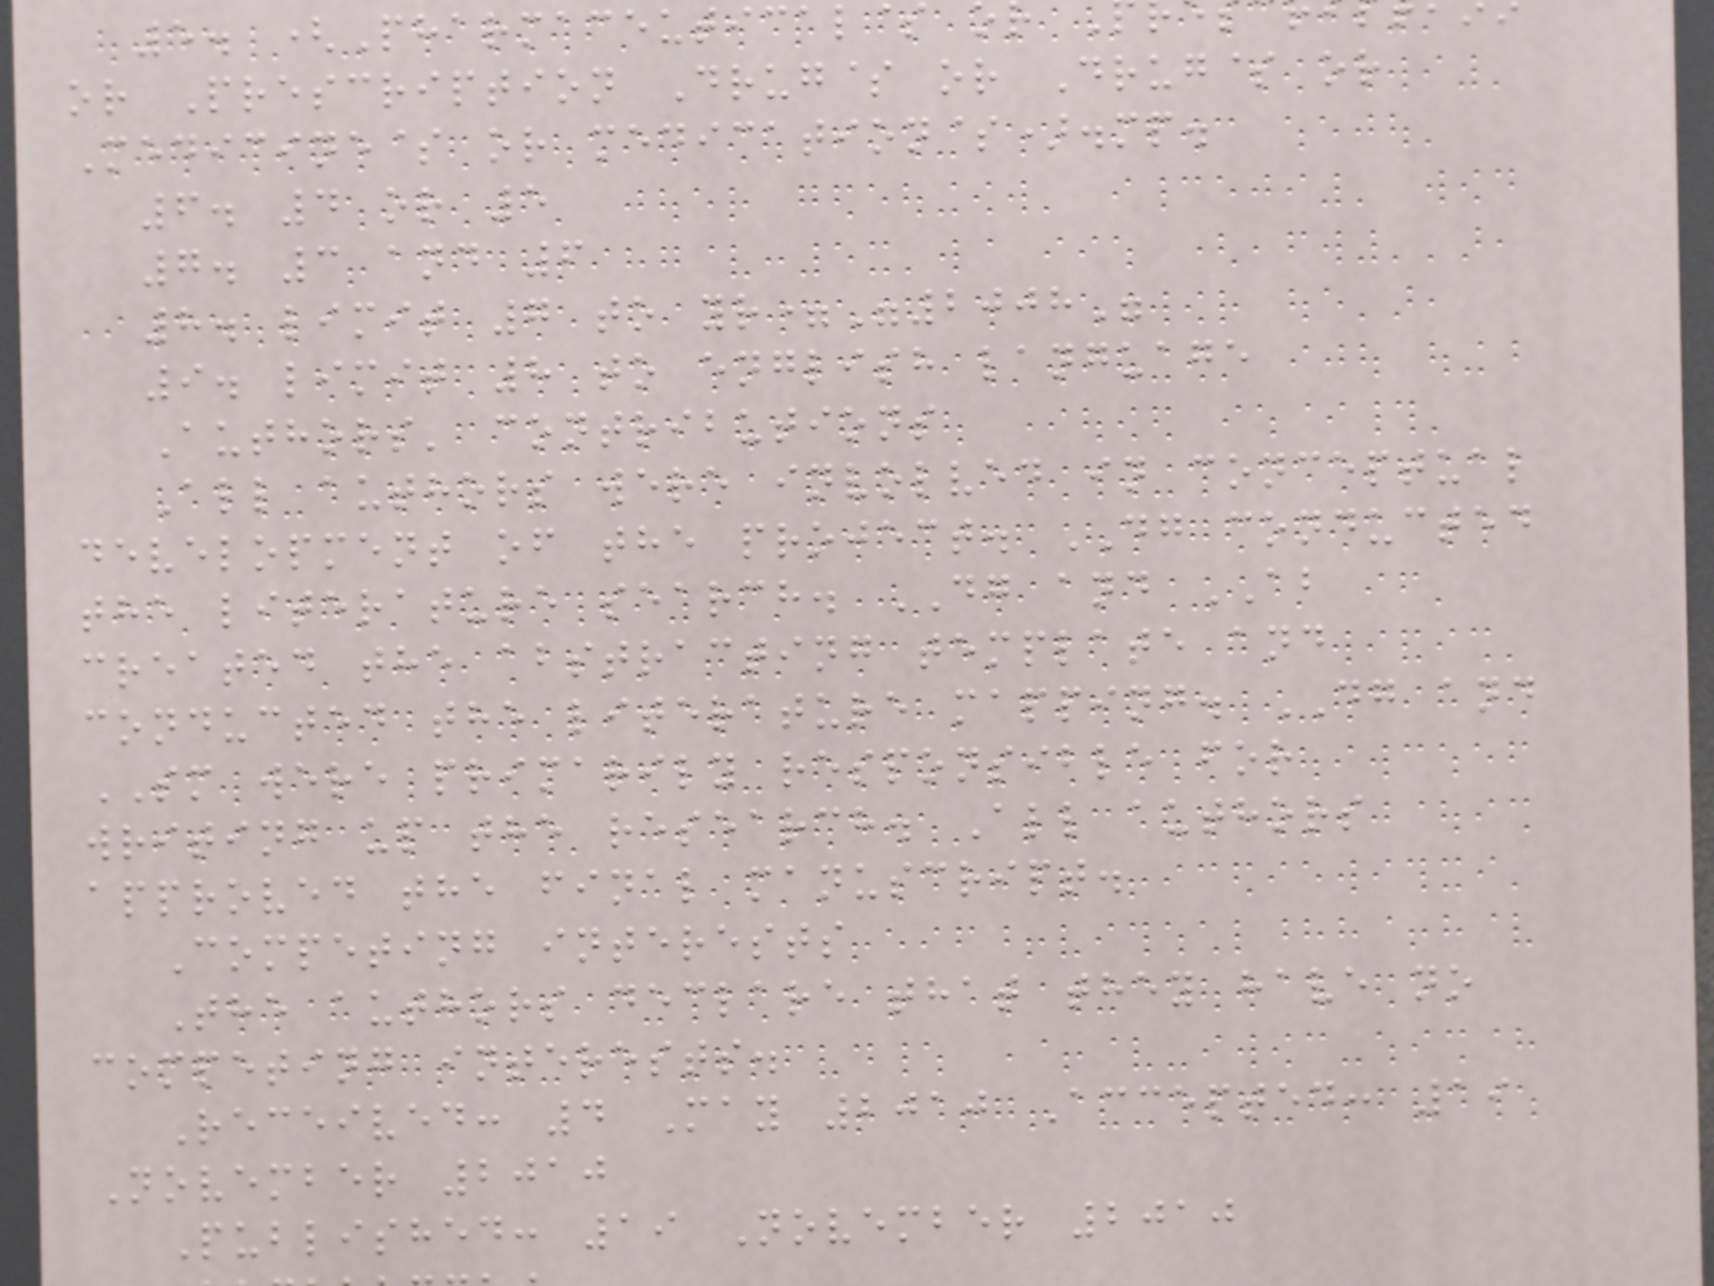5. (Pharmaceutical$
or Prescription Drug$ or Drug$ or
Medicine$ or medication$).mp.
6. 4 or 5
7. 3 and 6
8. limit 7 to yr="2008"
9. limit 8 to english language
Authors' contributions
All authors were involved in conceptual
development of the project. DG conducted
the literature search. DG and AB
created the abstracting template and
conducted the literature mapping. DG and
SM were primarily responsible for
writing up the research. All authors
approved the final manuscript.
Competing interests
The authors declare that they have no
competing interests.
Received: 4 May 2010 Accepted: 19
November 2010
Published: 19 November 2010
